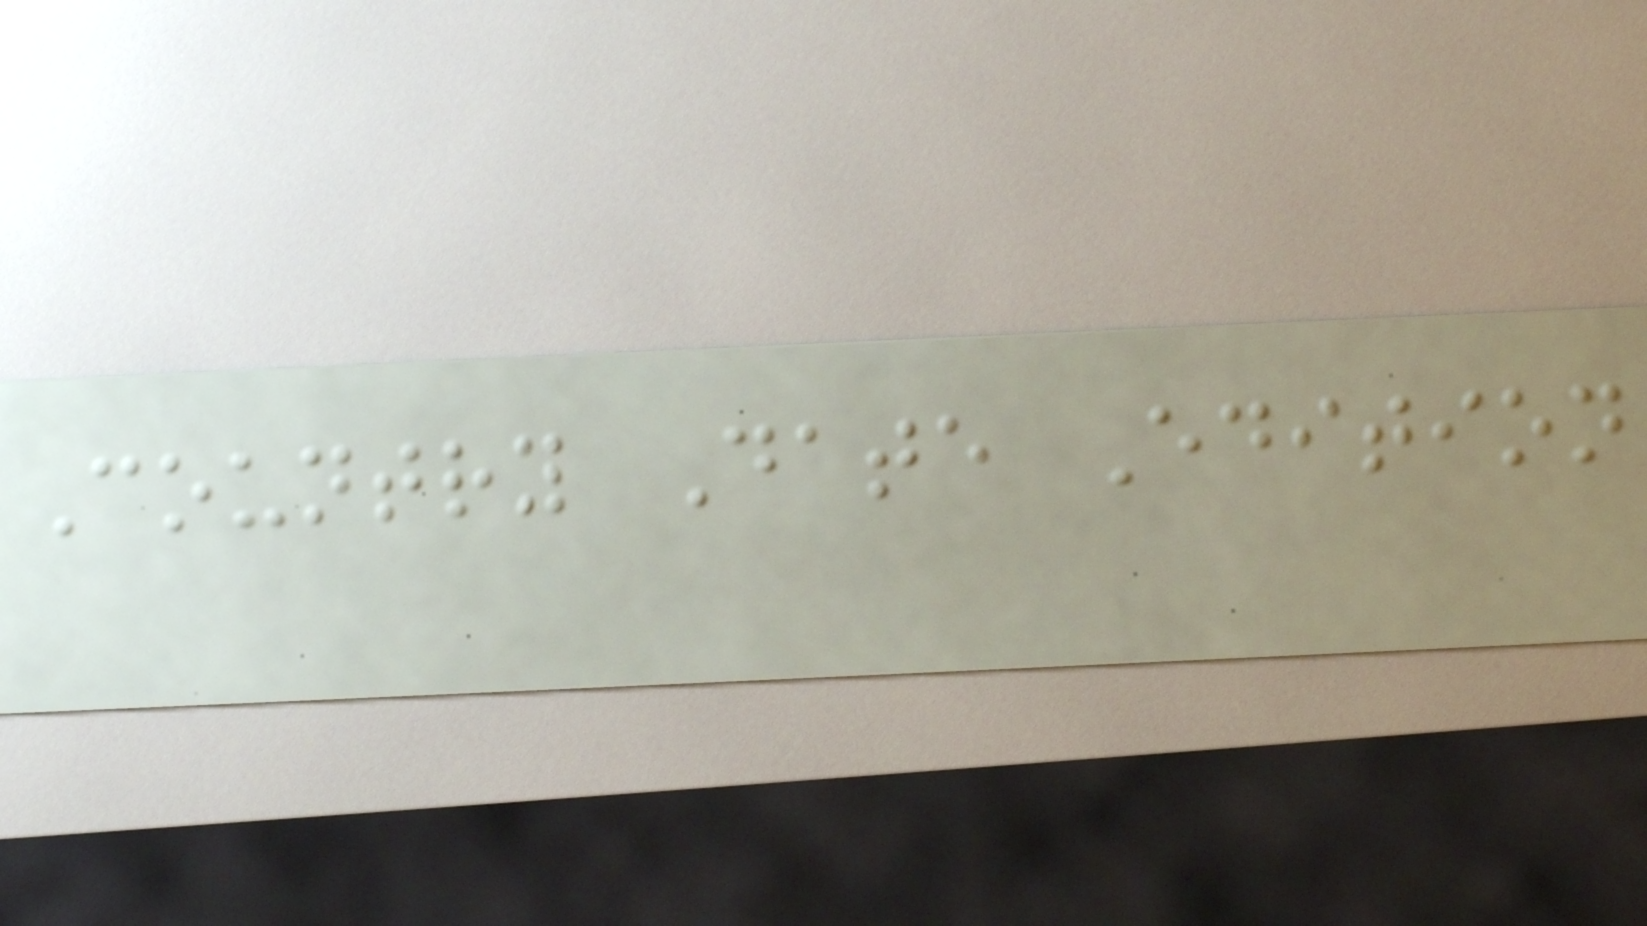Country Date Edition
